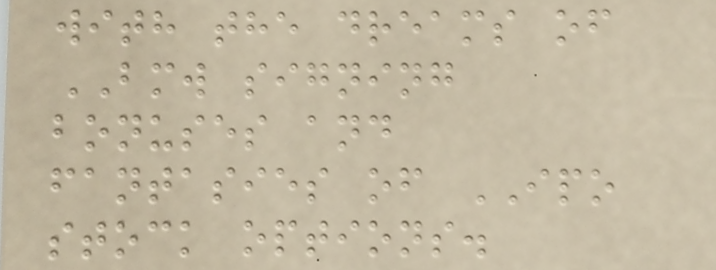with the dreams of
BMW signing
bonuses and
fantasies of IPO
stock options.
